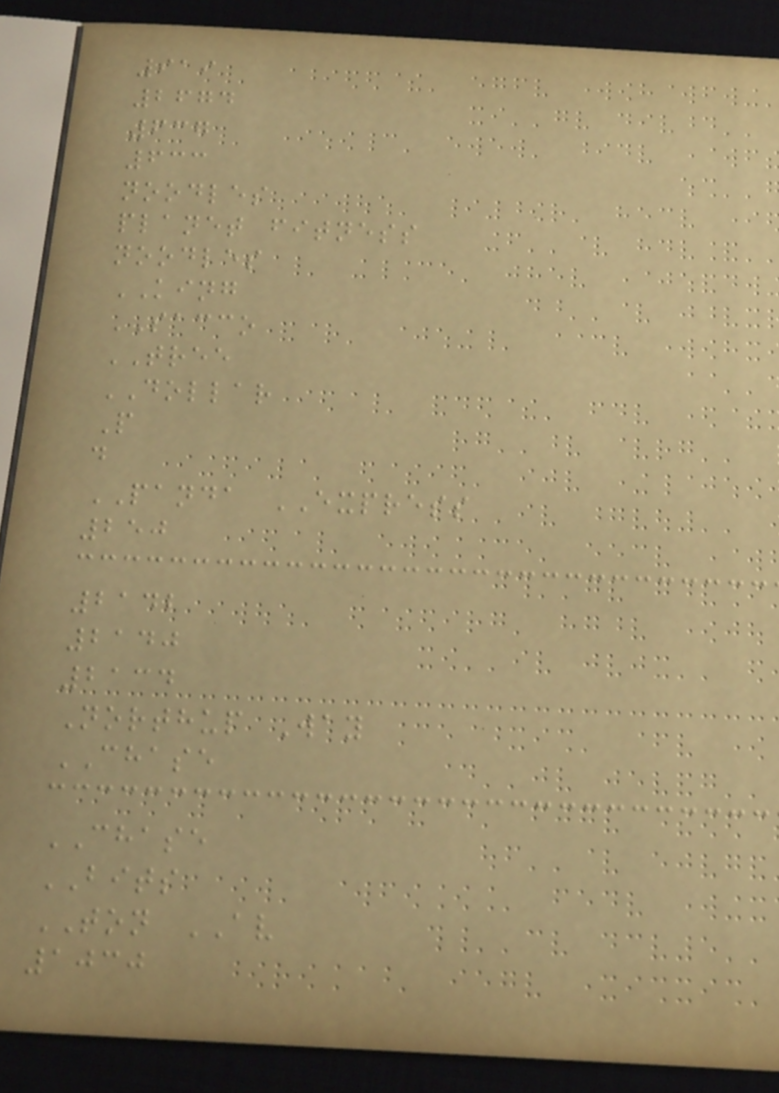919
2674
637
633
noodles
planet fitness
noodles
KING
SACCO
TREE
DOLLAR
P
d
PANDA EXPRESS
250
2142
2140
2134
Northup Way
CHASE
CHASE
BITS
TON AV
1030
